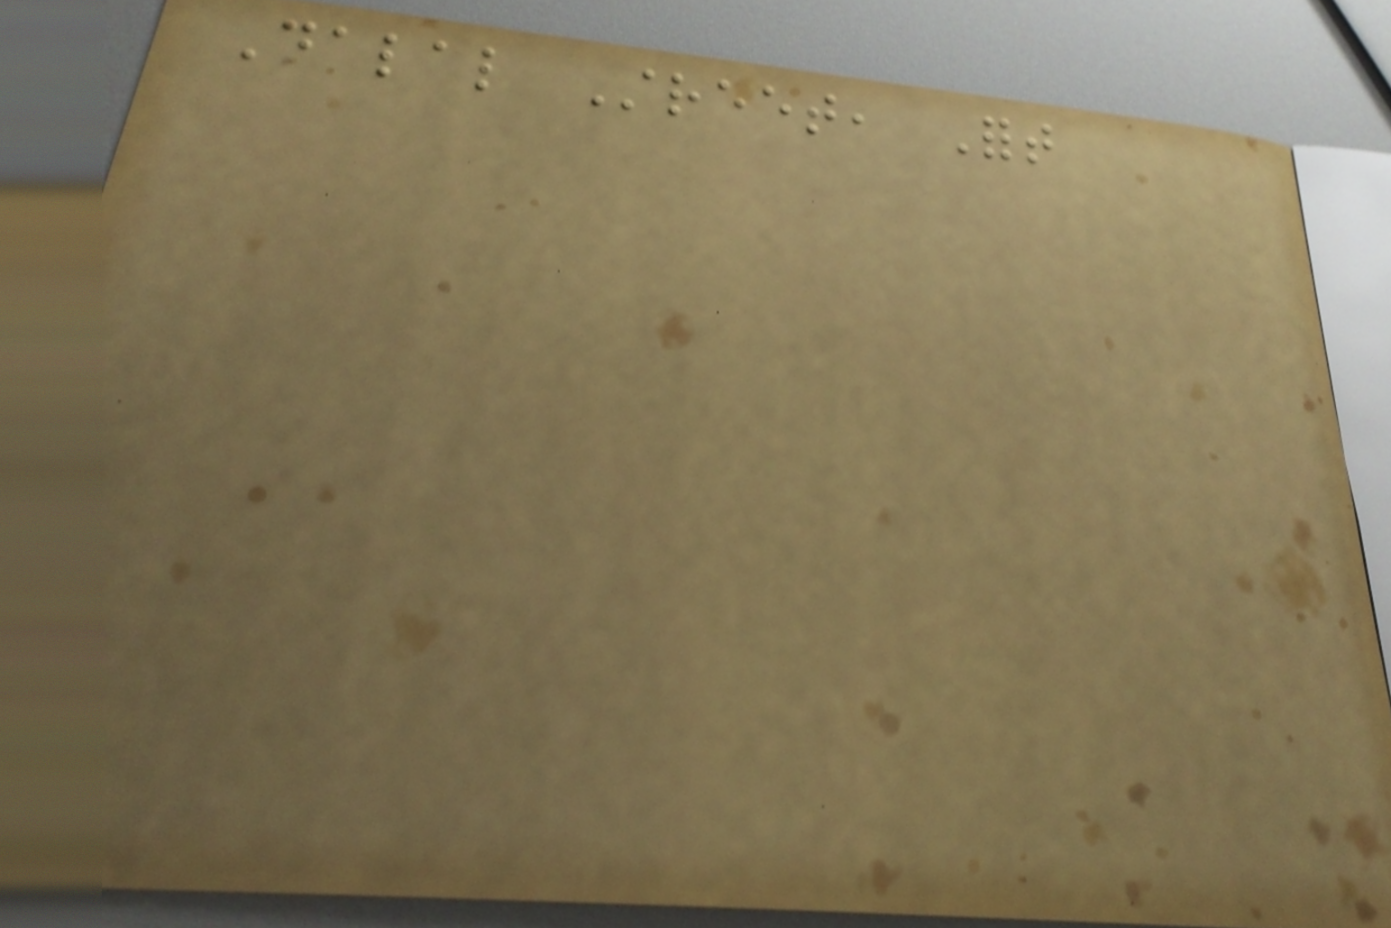Dalal Street, Fort
